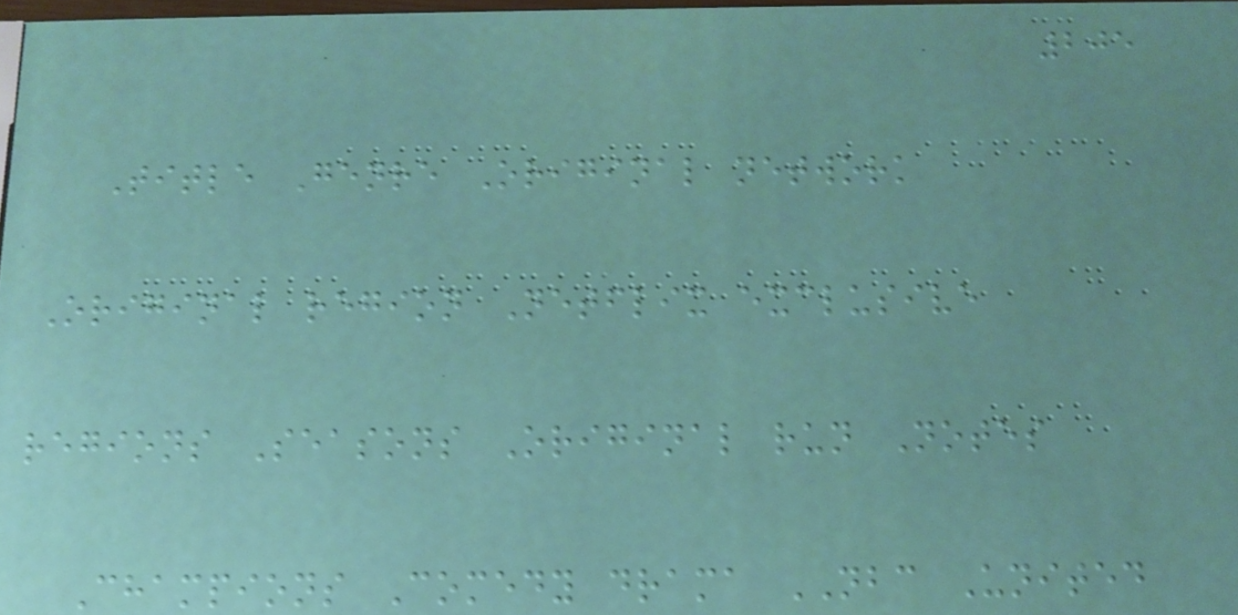205
Title Genre Original network
Original region Netflix exclusive
regions Seasons Original run Notes
Champions Comedy drama NBC United
